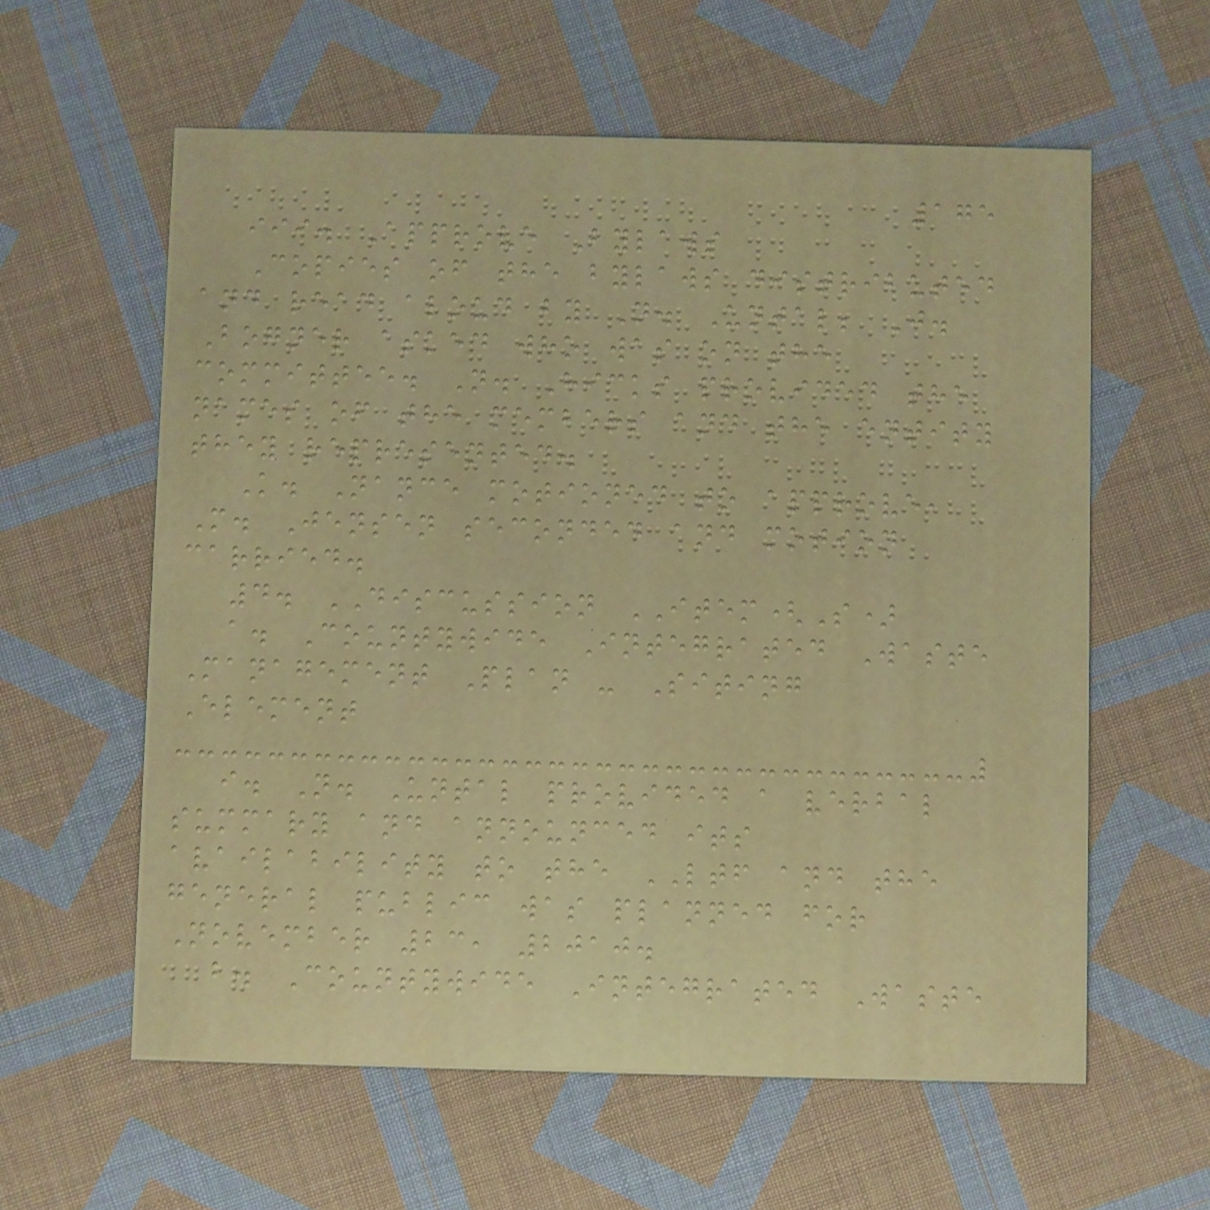175
iii. Approve Bylaws
Copies of the bylaws distributed
and read aloud by N. Untal; J.
Bogner asked who was on the
committee. N. Hicks provided the
names of the members and the entity
they represented.
K. Nance motioned to approve,
M. Jensen seconded and motion
carried.
4. DISCUSSION ITEM(S)
a. Countywide Integrated Waste
Management Plan - Siting
Element
i. N. Untal provided a verbal
summary and announced its
availability to the LTF and the
general public was planned for
November 23, 2010.
b. Countywide Integrated Waste
